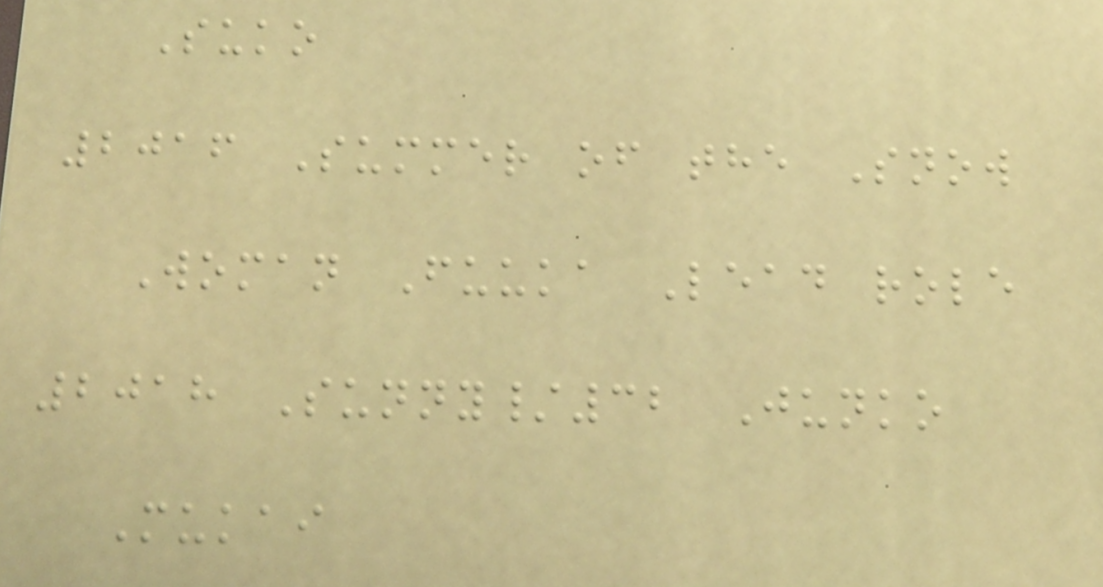Suko
2016 Summer of the Snow
Woman Fuuka Lead role
2018 Sunny/32 Junko
Mukai
